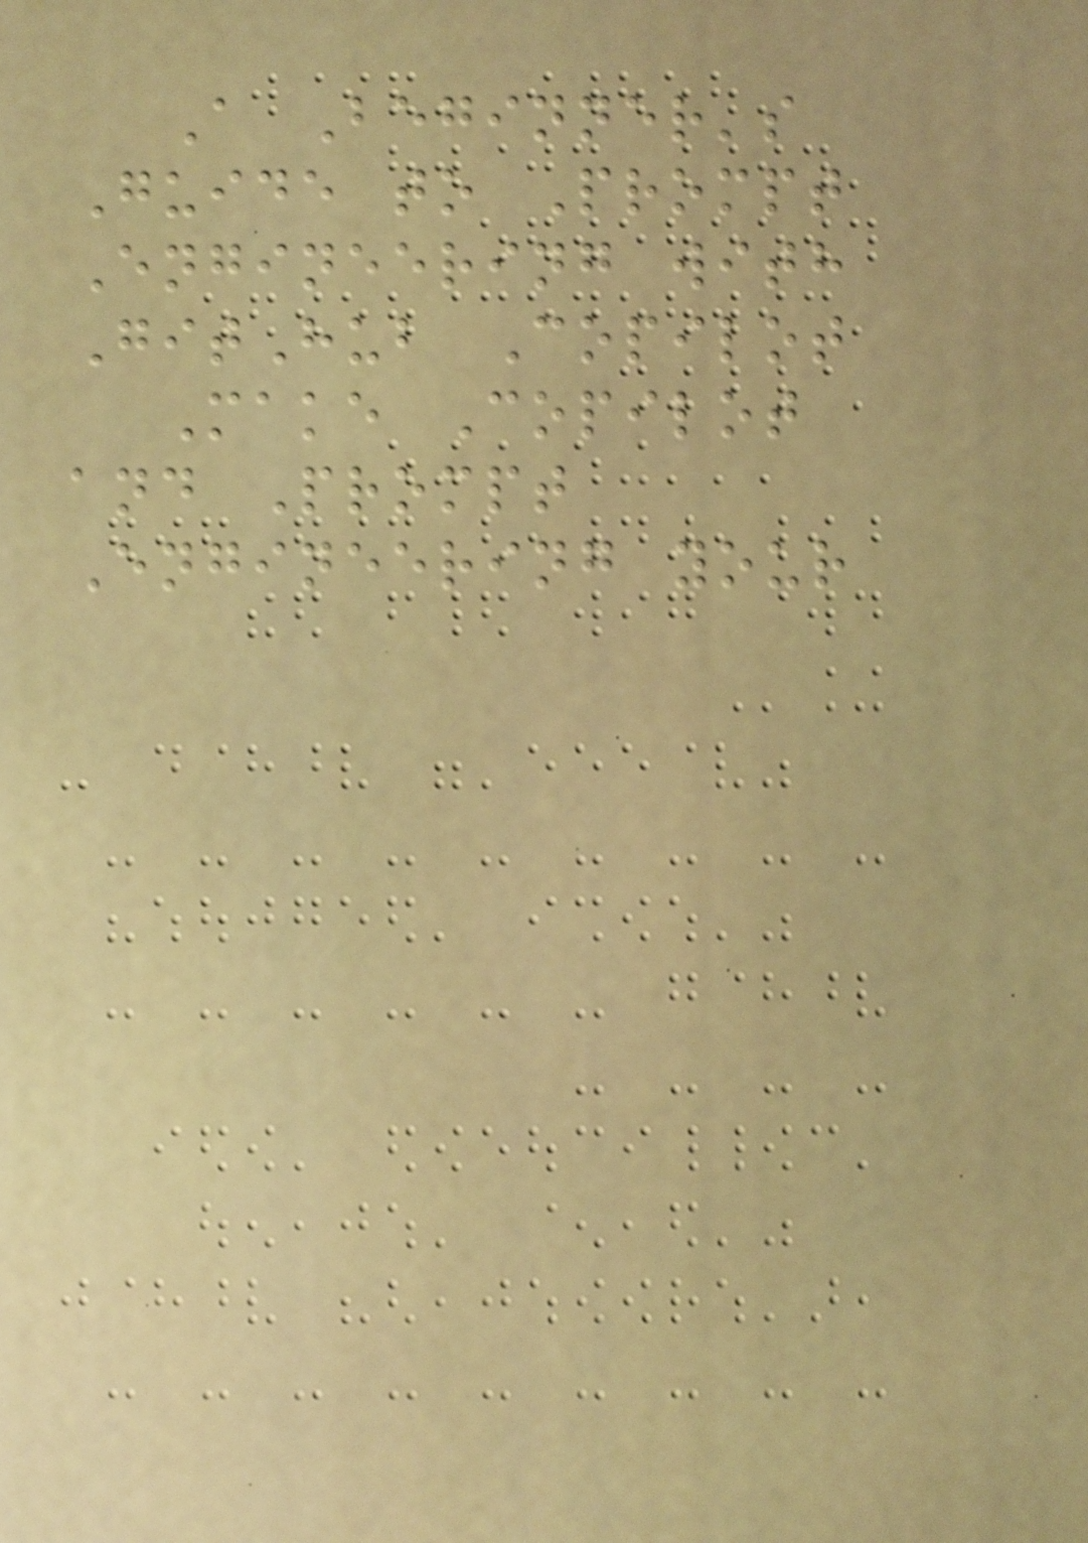A Beginner's
Guide to Prompt
Engineering with
GitHub Copilot
Make Copilot
and Prompt
Engineering your
